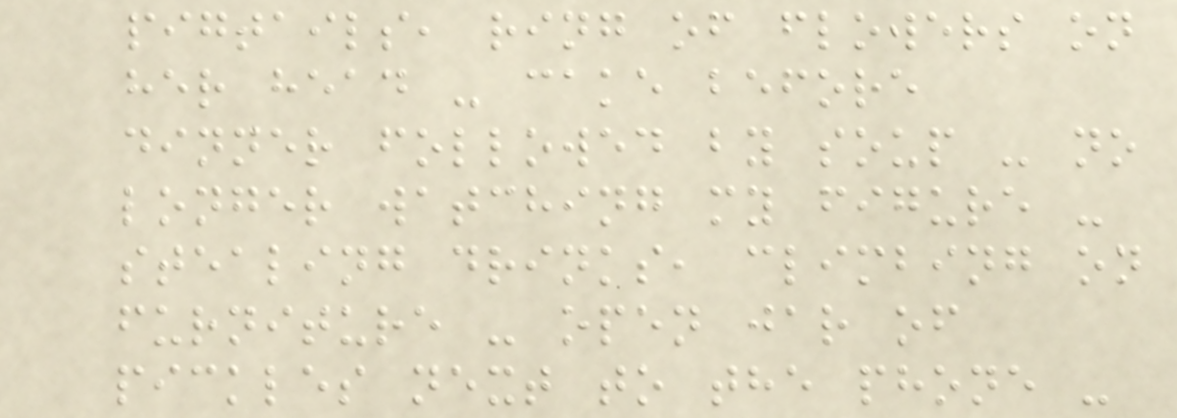pigtails, ring of flowers on
her head - cake before
dinner followed by soup - no
longer watching my figure -
stealing drinks, climbing on
furniture - open jar of
pickles next to the phone -
